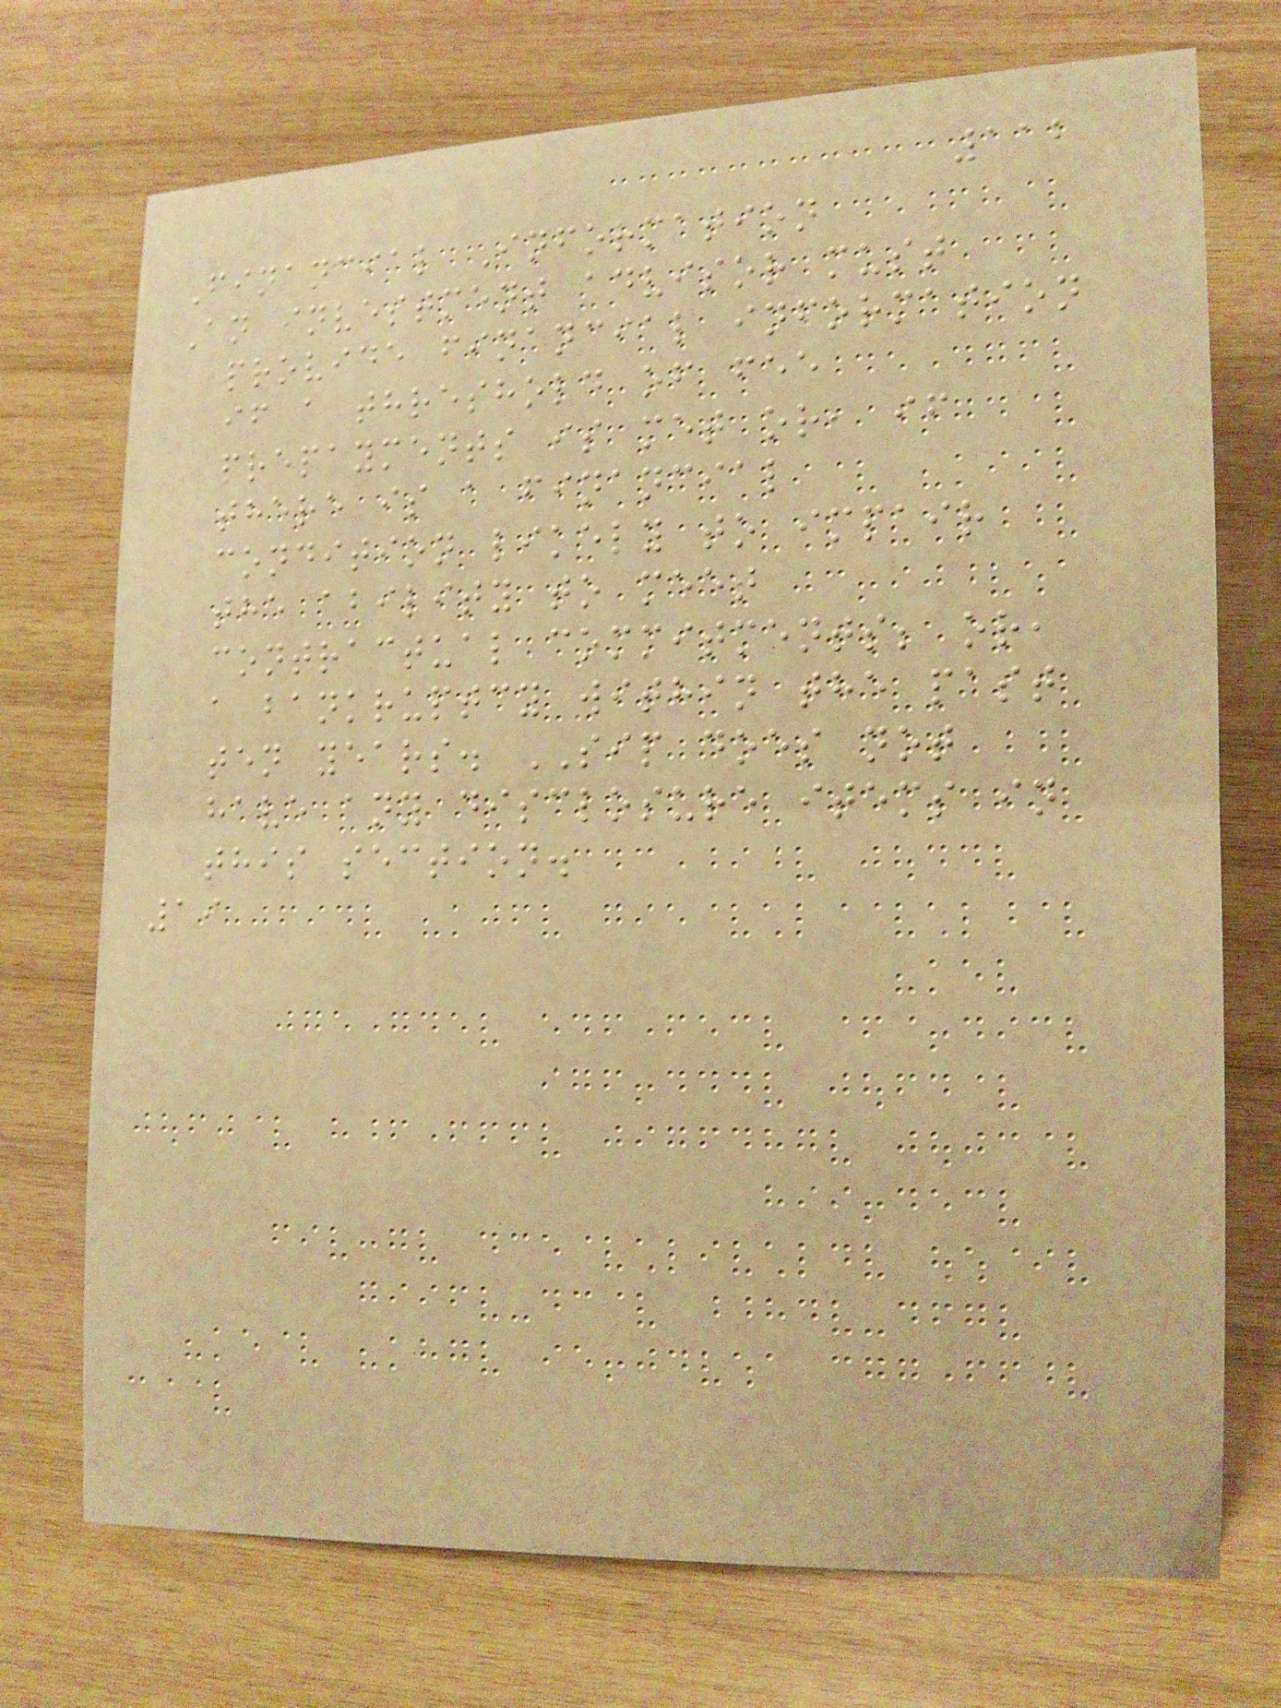112
Financial Information
An investment advisor must
provide financial information
if a threshold of fee
prepayments is met or, if
there is a financial
condition likely to impair
the ability to meet
contractual commitments; or,
a bankruptcy within the past
ten years. SIP does not
have any disclosure items in
this section.
19
